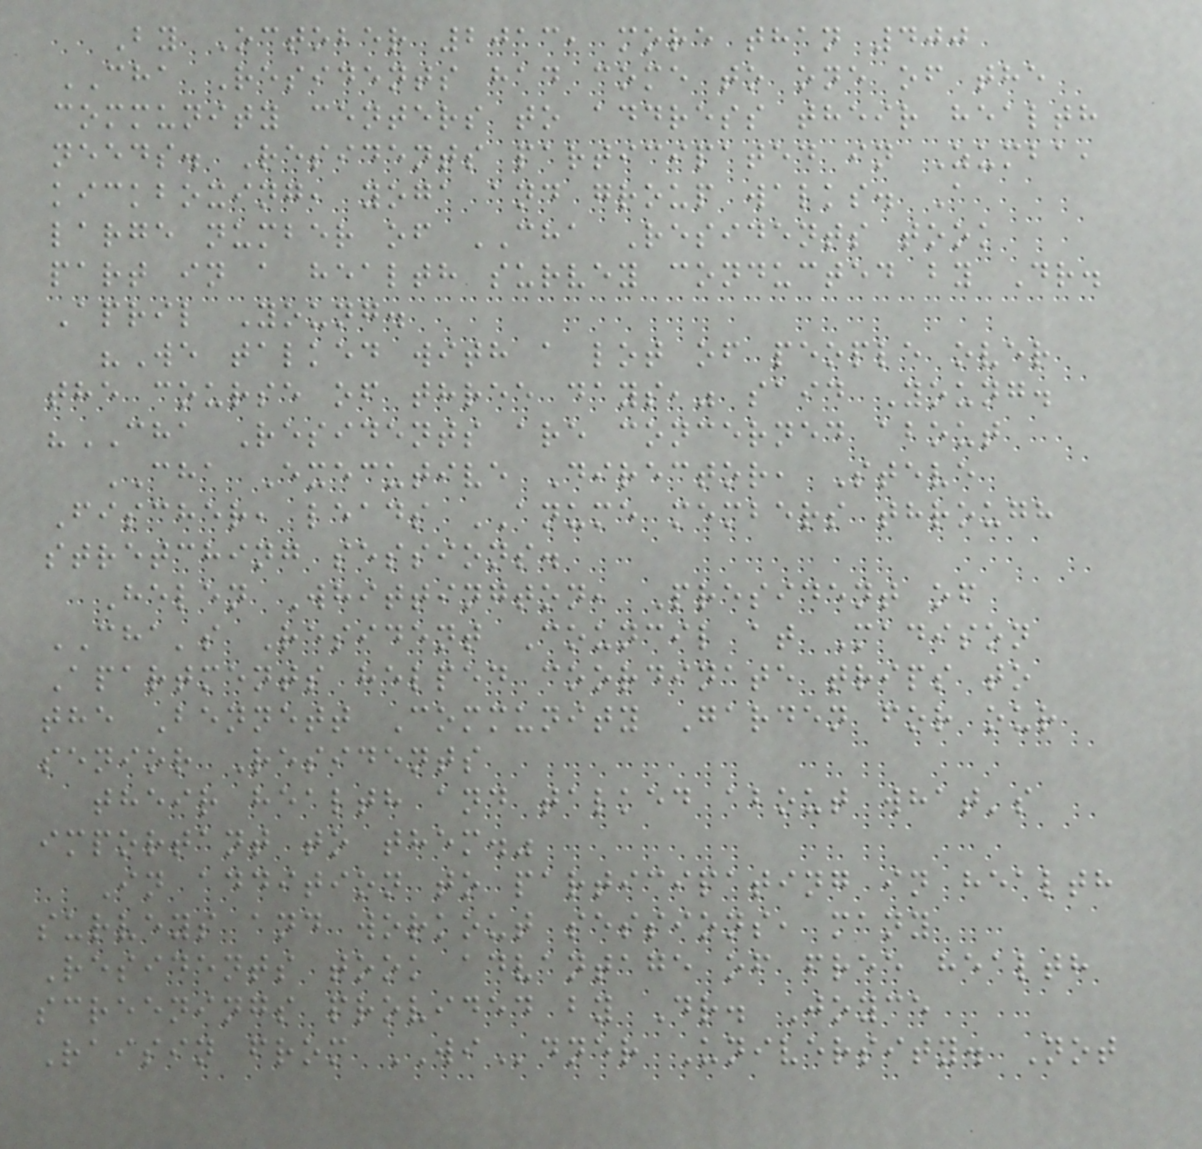By October 2013, more than 400
CHA Residents had come to one of the
community centers to address their health
needs. Residents participated in Zumba,
kickboxing, yoga and group walks. A
large number of CHA Residents took
part in a health survey conducted by Dr.
April Young.
"We talked with a lot of people over
the course of three days," said Young.
"CHA Residents are concerned about
CHA Executive Director, Steve
Fischer, leads ANUME members through
stretching sessions.
Helen Whittington, President of
CHA's Resident Council at Madison
Apartments helped coordinate trips to
the Bennett Community Garden for our
senior Residents
their health and talked about what's
important to them."
In addition to participating in health
surveys and workout sessions, many
Residents took advantage of free health
screenings provided by Dr. Joyce
Raisin from WIdner University. Not
